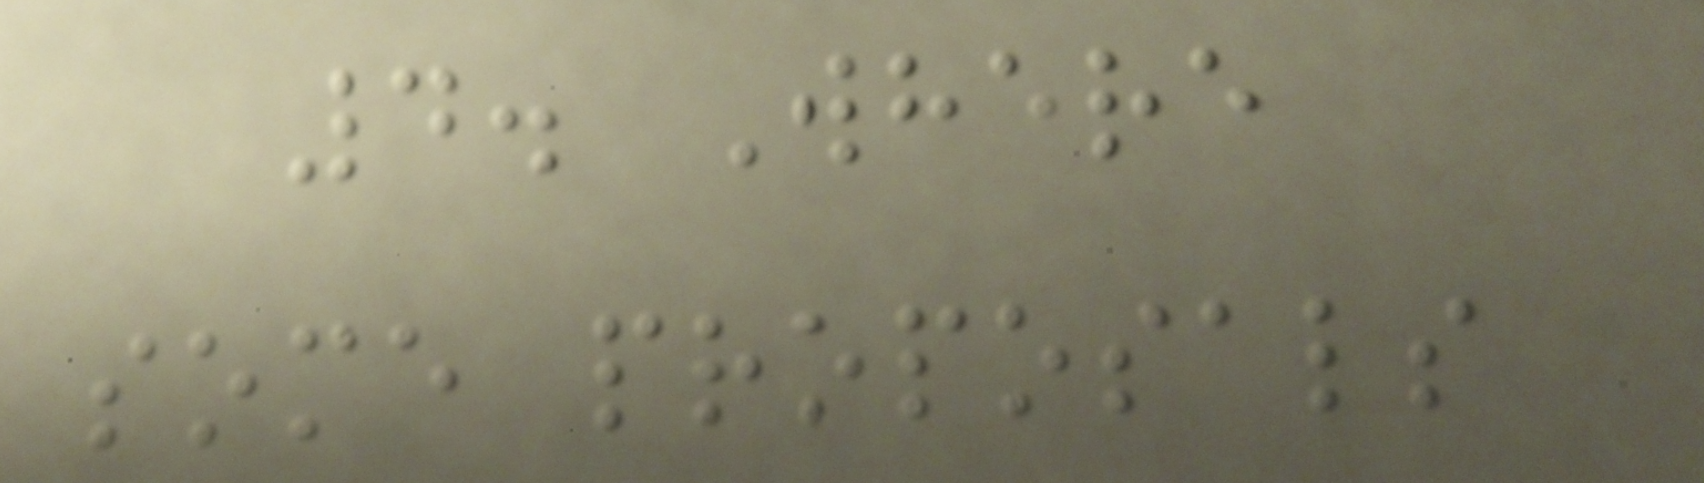4. Where
some proposals
